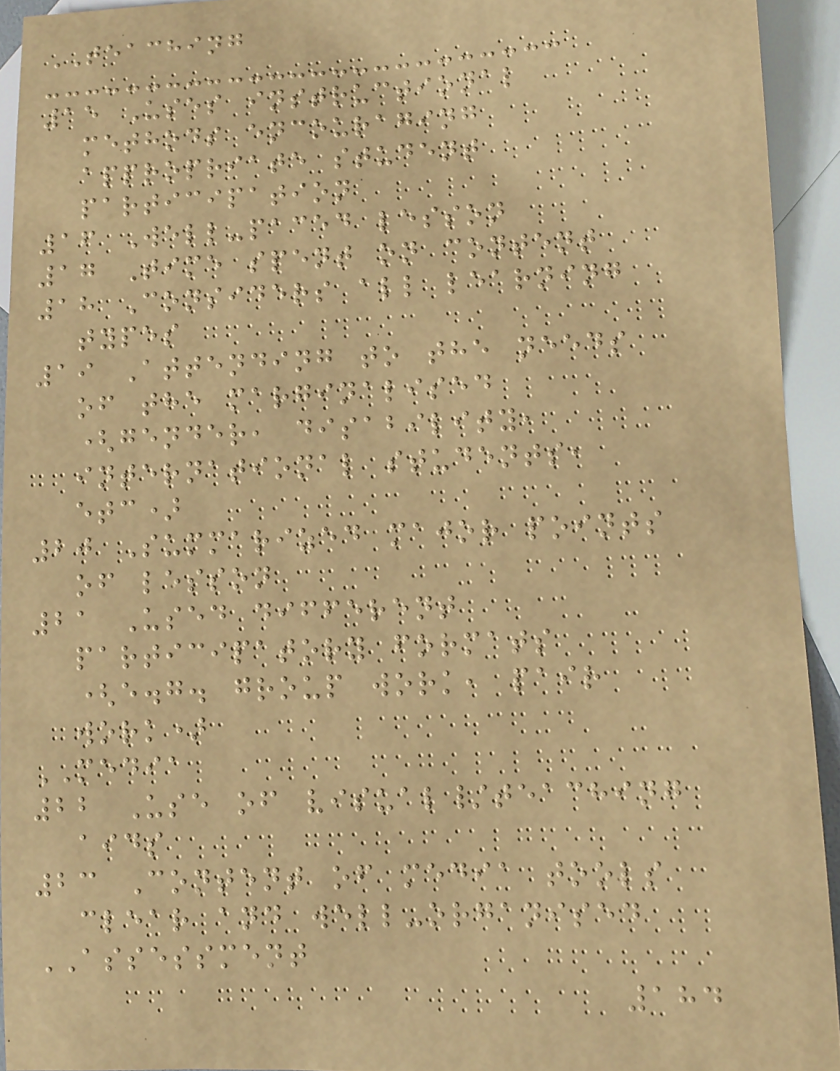TEACHING
15 Uses instructional
methods encouraging
appropriate student
participation
16 Well-paced lesson
17 Time spent on content
18 Considers all learning
types
19 Attending to the needs
of the marginalised
(gender, disability,
international students,
etc)
20 Summarized major points
of lesson
21 Used different
participatory formats
(e.g. group work, pair
work)
MEDIA
22 Use of visual/teaching
aids
23 Content of media tools
clear and well-organised
ASSESSMENT
184
